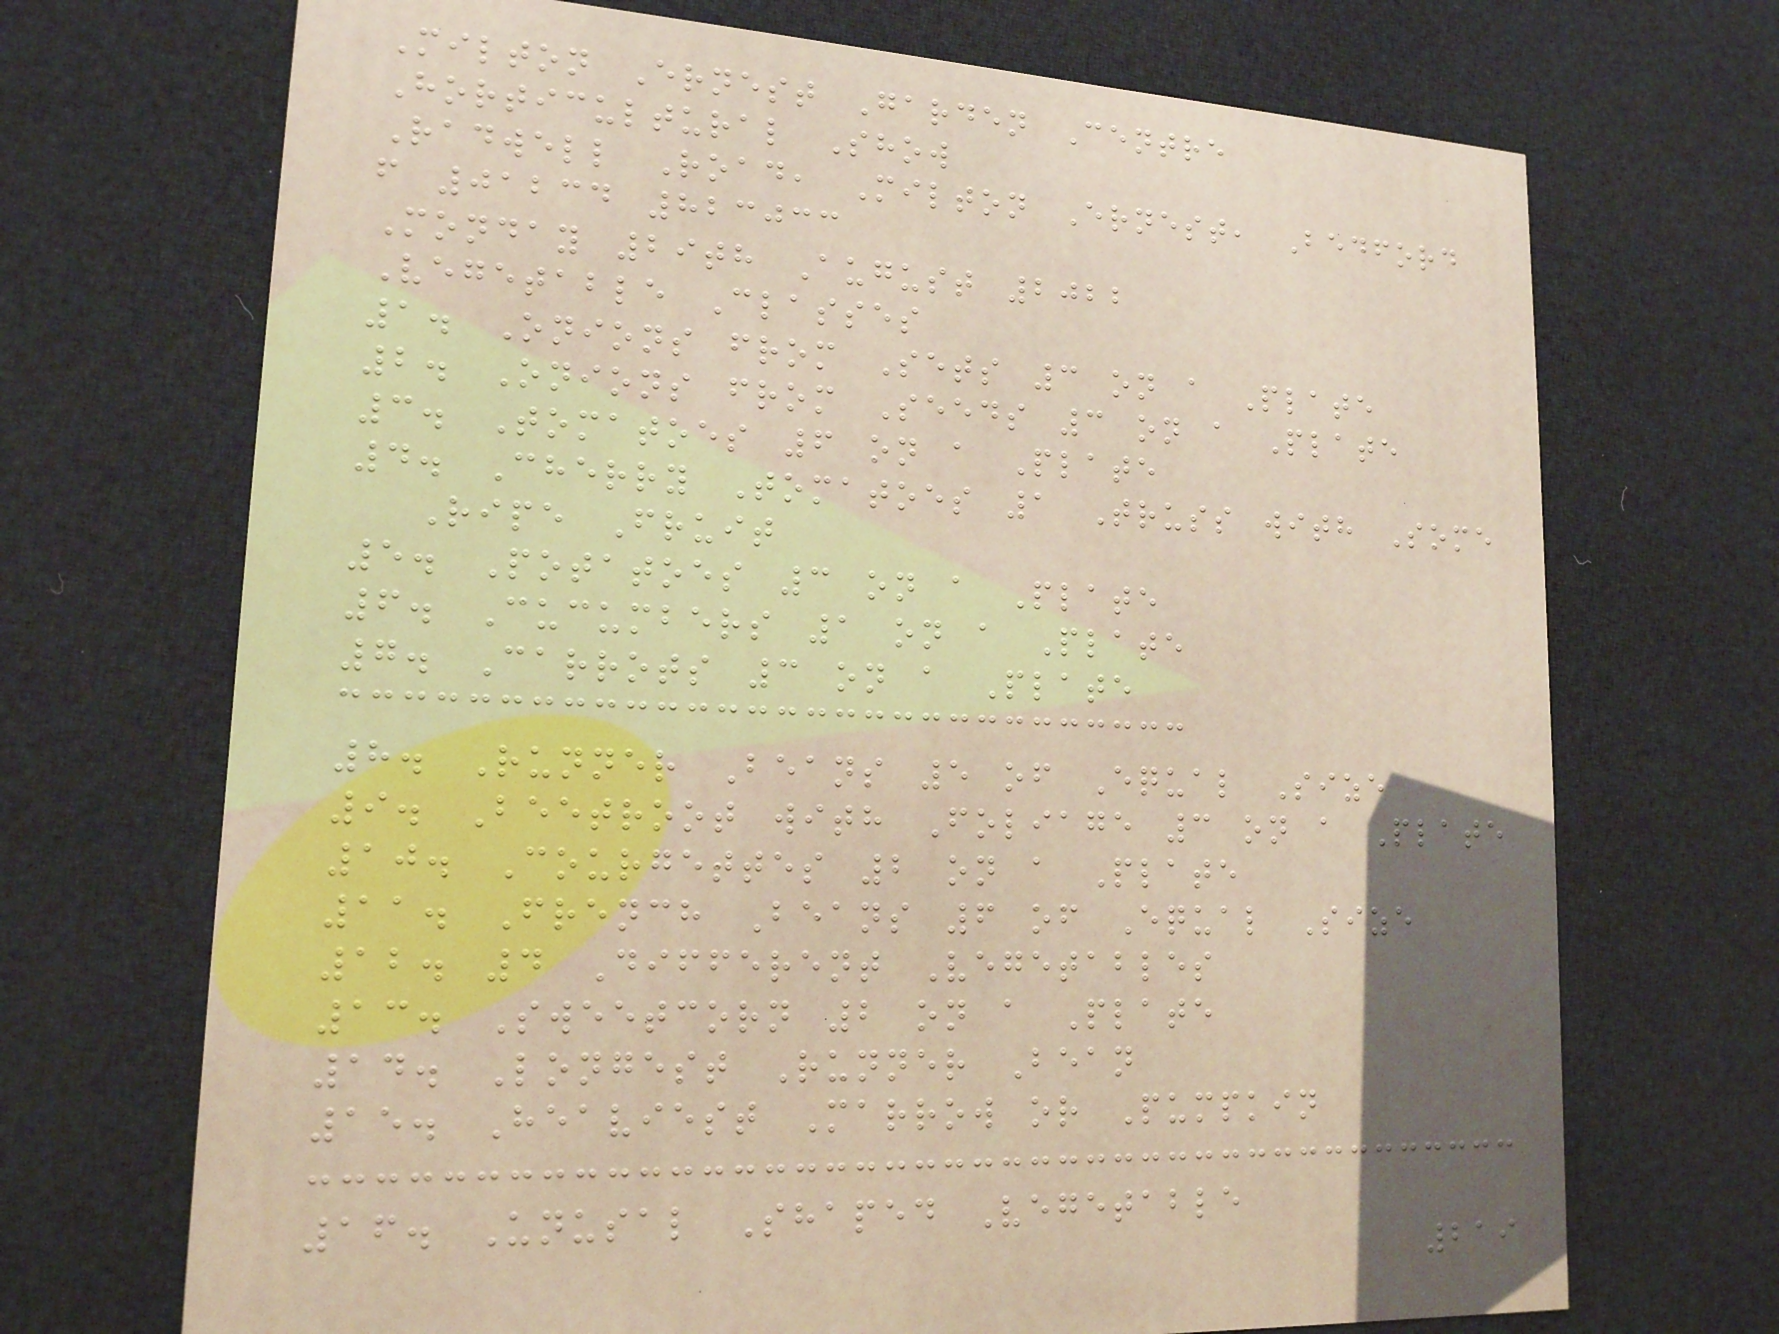Milton Ernest Garden Centre
Horticultural Show
Radwell Road, Milton Ernest, Bedford
f 01234 823033
Monday 29th August 2022
Vegetable Classes
1. Onions from Sets 3 on a Plate
2. Onions from Seeds 3 on a Plate
3. Tomatoes 6 on a Plate
4. Cherry Tomatoes 1 Truss with Some
Ripe Fruit
5. Potatoes 3 on a Plate
6. Cucumbers 1 on a Plate
7. Carrots 3 on a Plate
8. Runner Beans 5 of Equal Size
9. Beetroot with Foliage 3 on a Plate
10. Courgettes 2 on a Plate
11. French Beans 6 of Equal Size
12. 4 Different Vegetables
13. Sweetcorn 2 on a Plate
14. Longest Runner Bean
15. Heaviest Marrow or Pumpkin
16. Unusal Shaped Vegetable
219
